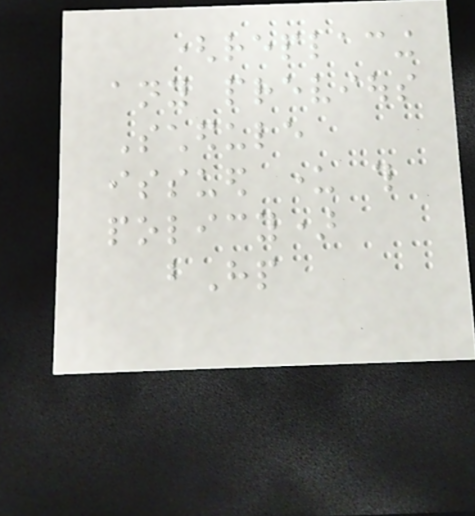(replacing
any previous
Schedule
issued under this
policy)
bHp
